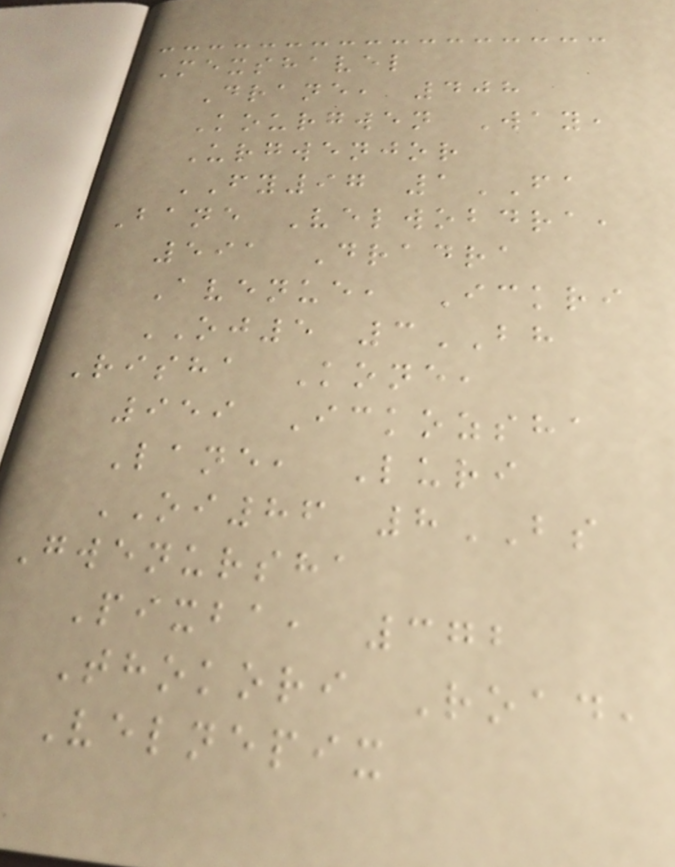Mexshavel
Drane, 408
Kourgwen Way,
Urgwenjor
FY97 1FA
Bane Velwobdra,
591 Dradra
Avenue, Ickri
OJ5 3BH
Risha Kone,
959 Ickozsha
Lane, Luri
OI86 8BS
Gwenursha
Pixba, 372
Thokori Road,
Velnepix
